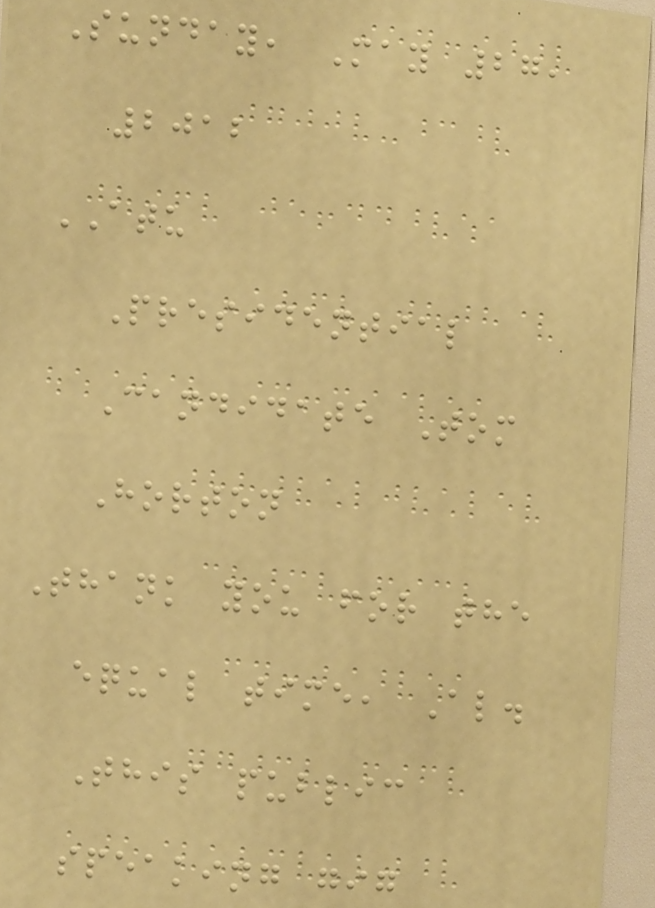Sunday, May 27,
2012
ATU
Presidential
Candidate Tom
Horton
Thank you for the
equal time, Al.
This public
speaking gig
